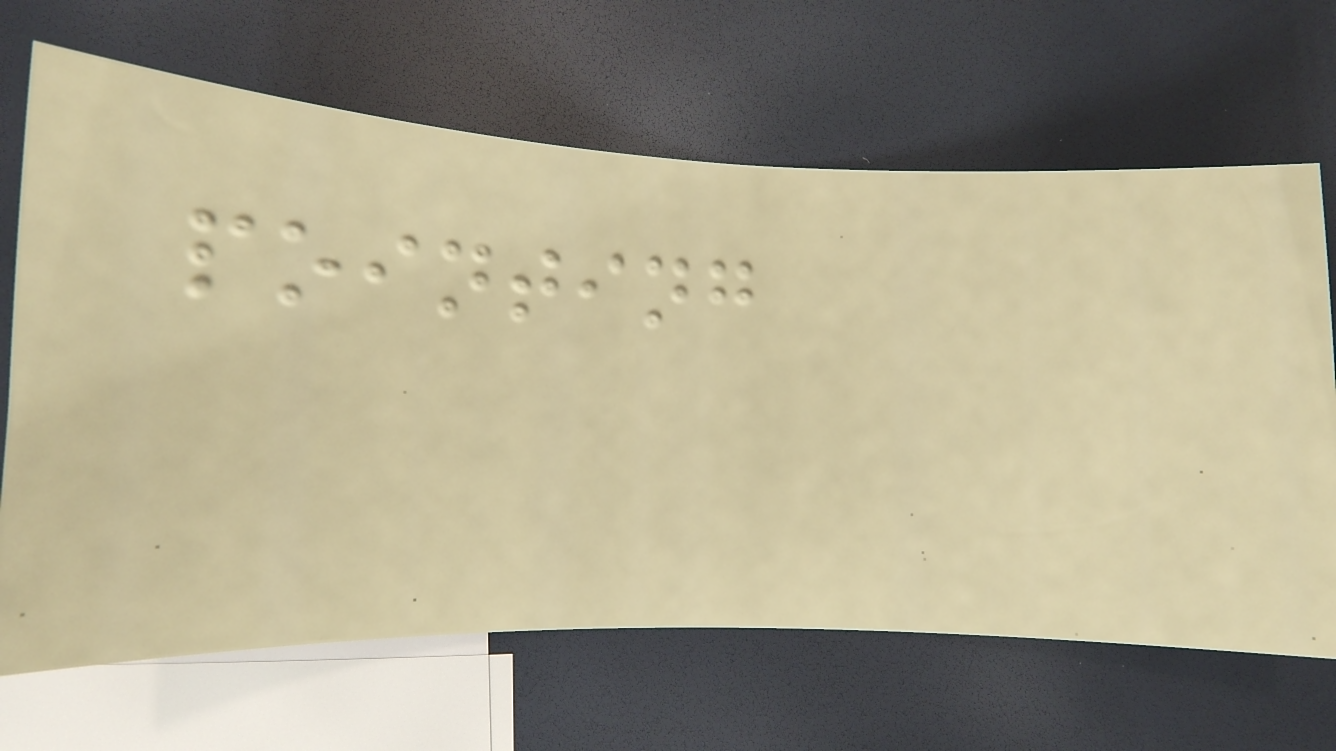pointing
